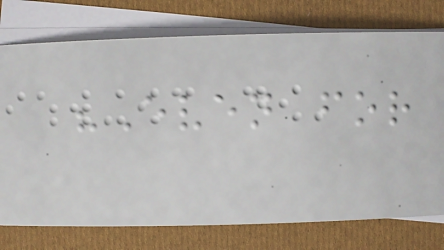"Even for
